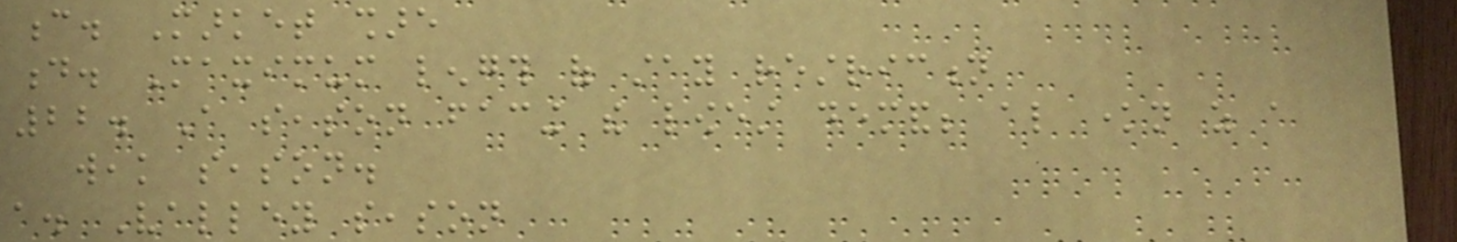c. Market share
d. Maximum length of stay restriction
22. A season facing the lowest demand; also known as a
weak season.
a. Valley season
